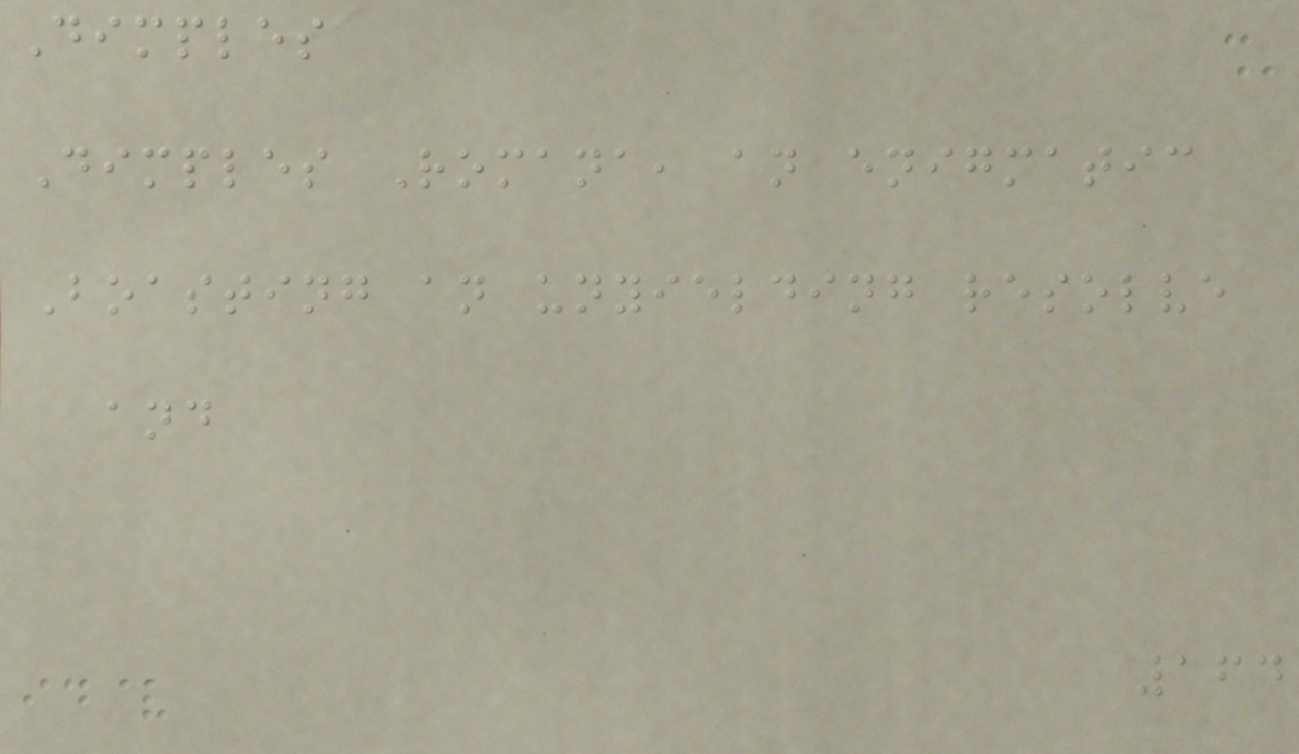Dimples
Dimples Romana, an enigmatic
Boasting an unyielding resolve
and
164
